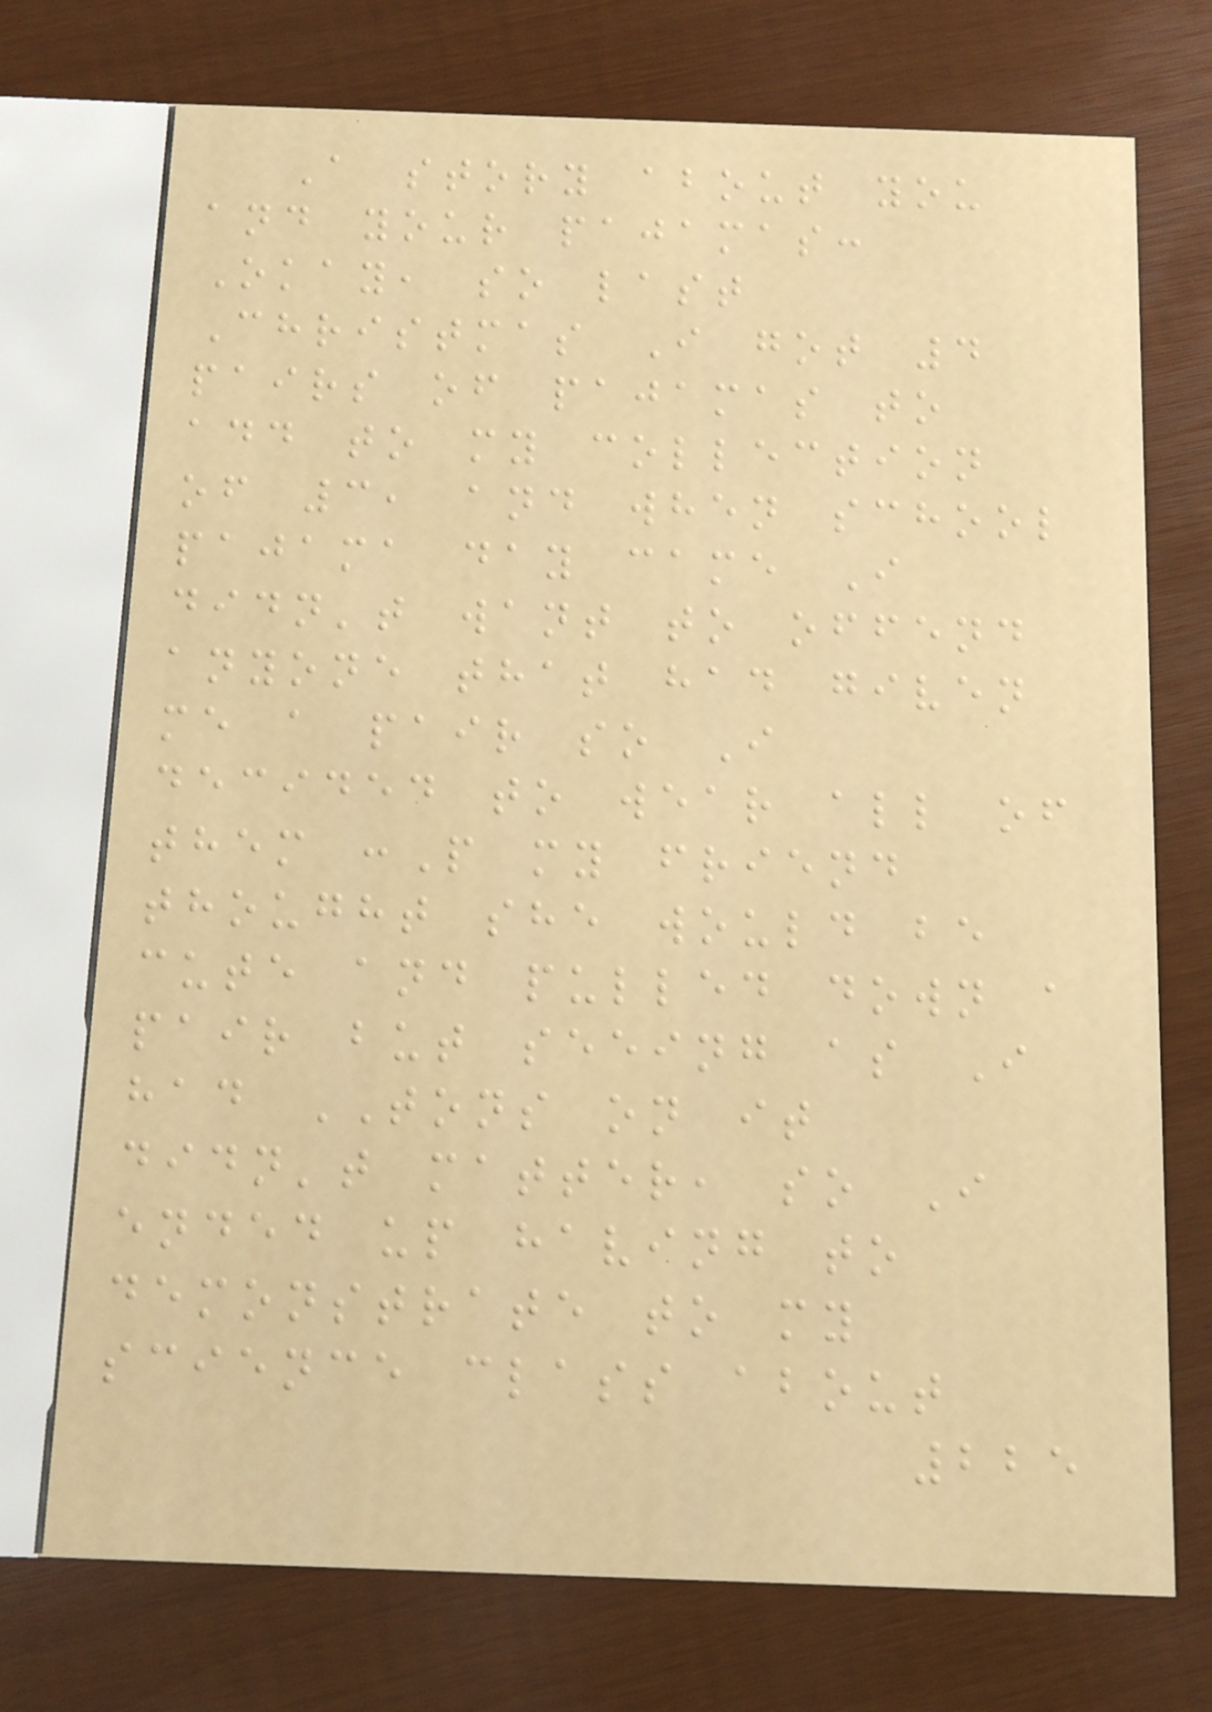A story about you
and your pajamas:
Okay, so last
Christmas I got 4
pairs of pajamas to
add to my collection
of 3, and when school
pajama day came I
didn't want to offend
anyone that had given
me a pair so I
decided to wear all of
them :P my friend
thought she would be
cute and pulled down a
pair but seeing as I
had TONS on it
didn't matter, so I
ended up having to
demonstrate to my
science class about
225
